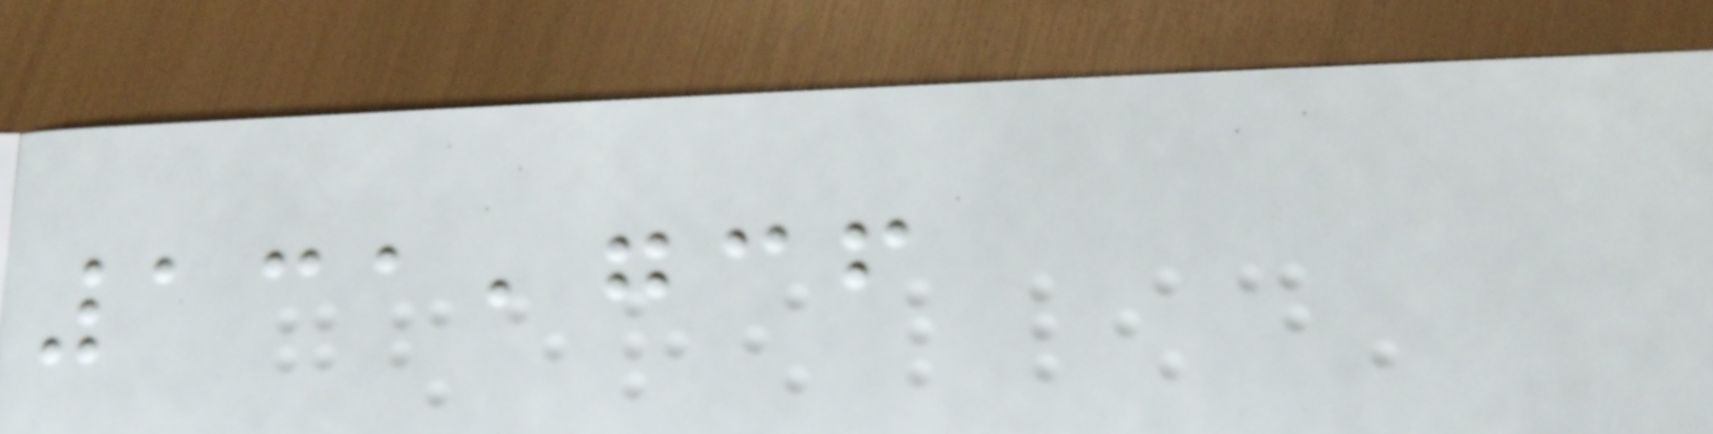131,736
